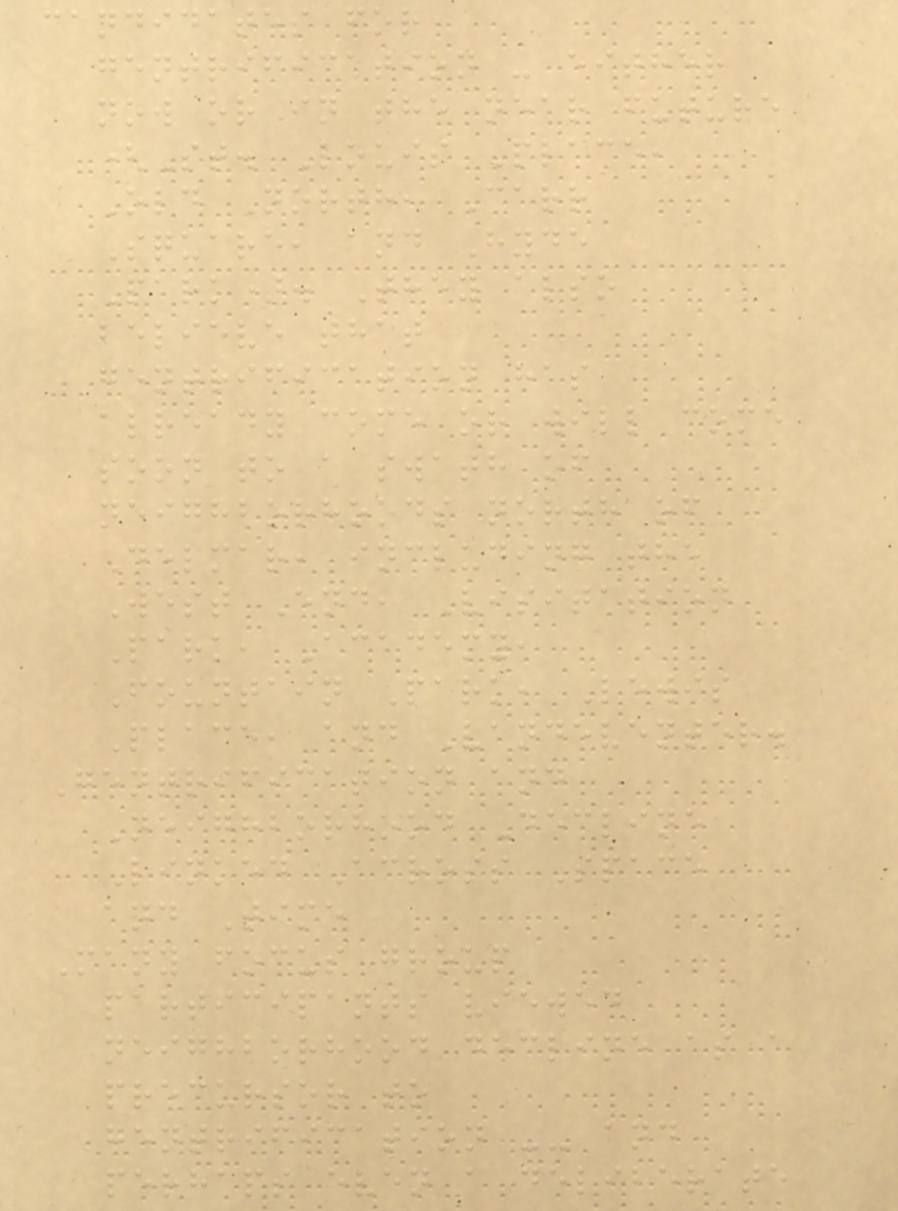candidates for
gentrification - either
now or in the near future
(St. Louis Place,
Old North, Carr
Square, and Hyde
Park). They also
believe that
gentrification has
already come or will come
soon to a swath of
neighborhoods north of
Delmar, including the
West End, Visitation
Park, Academy,
Fountain Park, Lewis
Place, and Vandeventer.
Gentrification and
Neighborhood Decline
Linked Across Space
and Time
Many focus group
participants viewed
neighborhood decline as a
precursor to
gentrification -- and
perhaps even a deliberate
